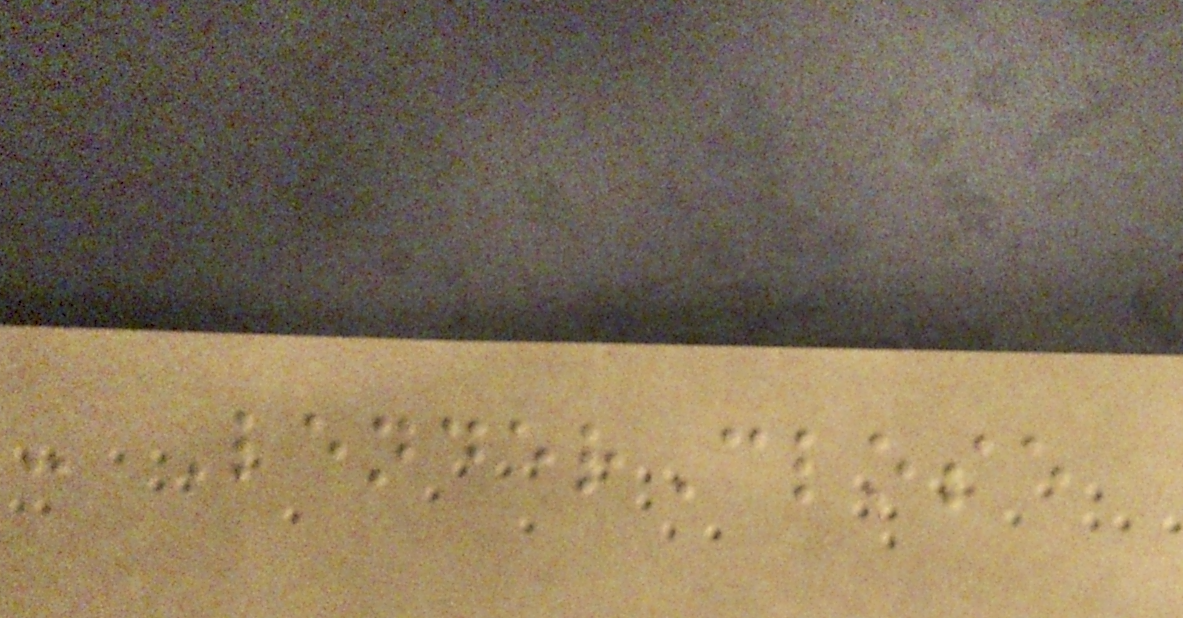- LenderClose
